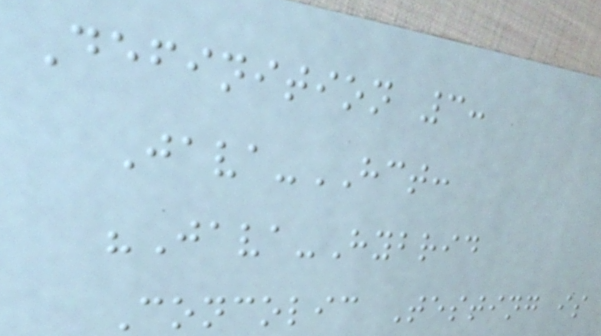Definition 3:
Java-HCT:
"Java-Hybrid
Concolic Testing is
